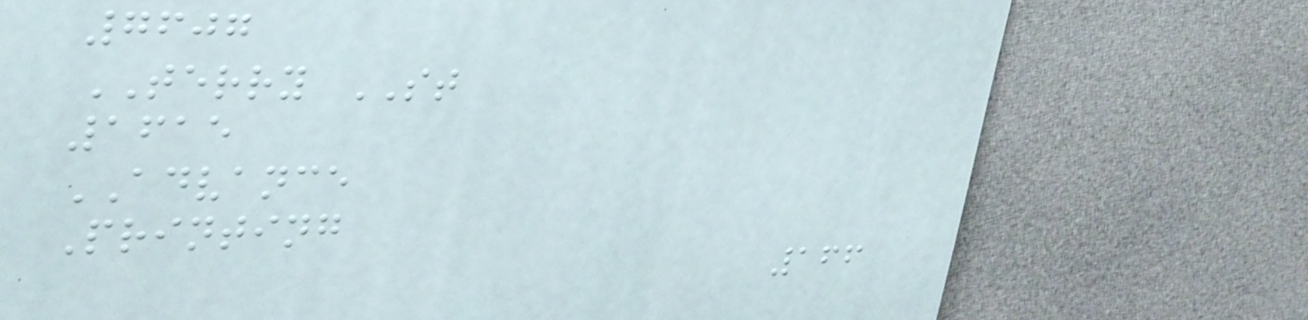7607
TERRY ST
1615
ADVANCE
Printing
166
